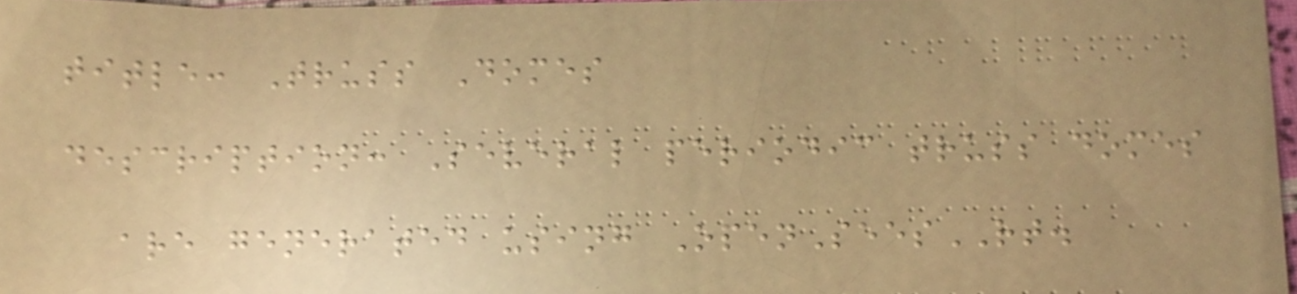title: Truss Domes
description: Several periodic truss domes
are generated using OpenSeesRT.
